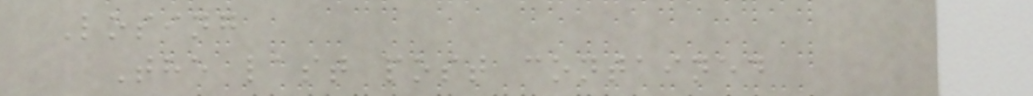Losing
The last post contained
